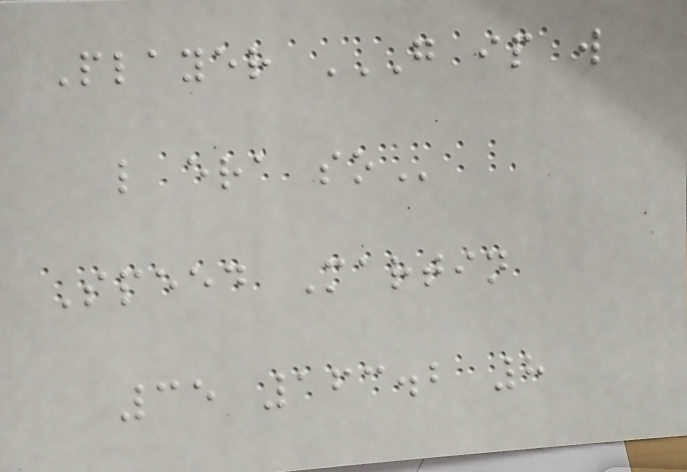Player G IP W
L ERA SO
Speed Martin
35 163.2 8
